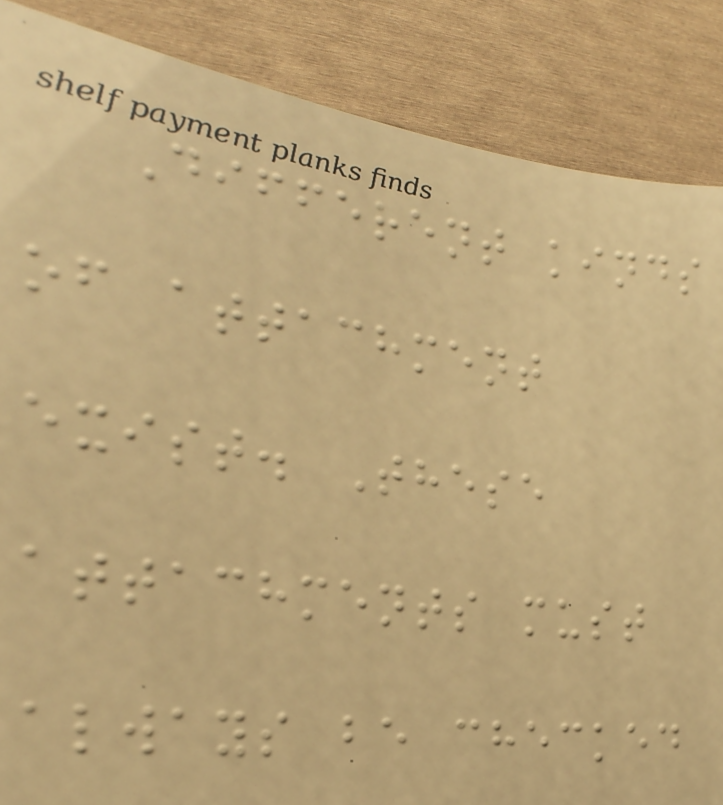Different kinds
of attachment
exist. These
attachments must
always be checked
